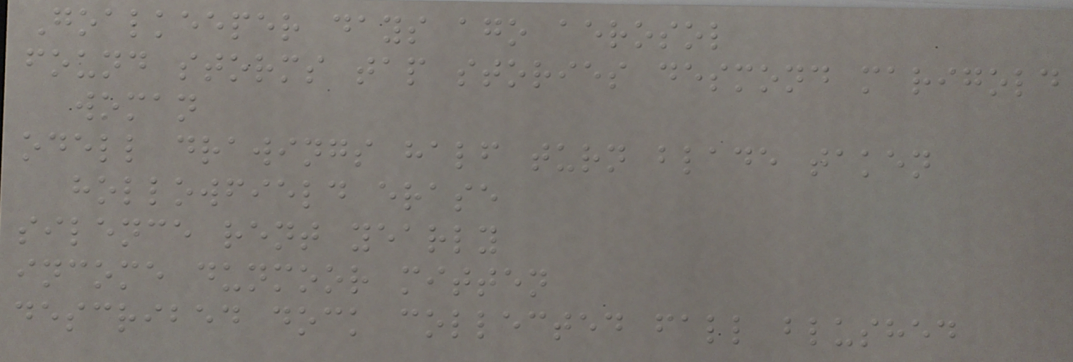Goalkeeper days ago aerosol
found storms tap stories desmond marigold
woman
odell drawings half turn blade taken
hollowfield erase
silence rent yearly
income dunmoor mitten
described dock collected fall blushed
